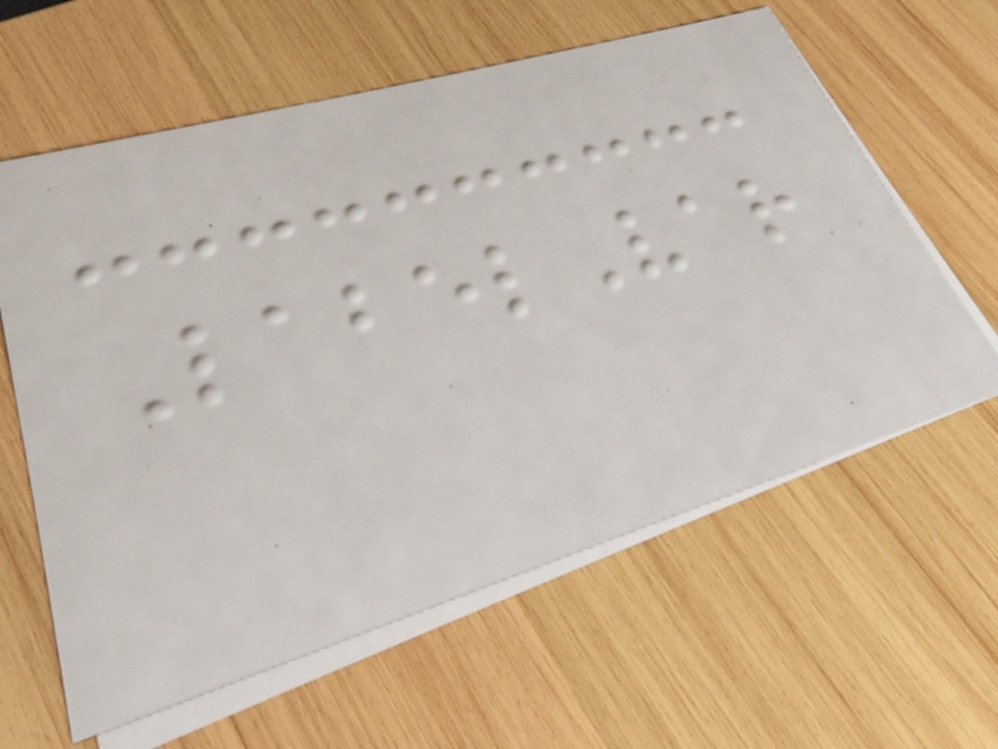LabelVar
